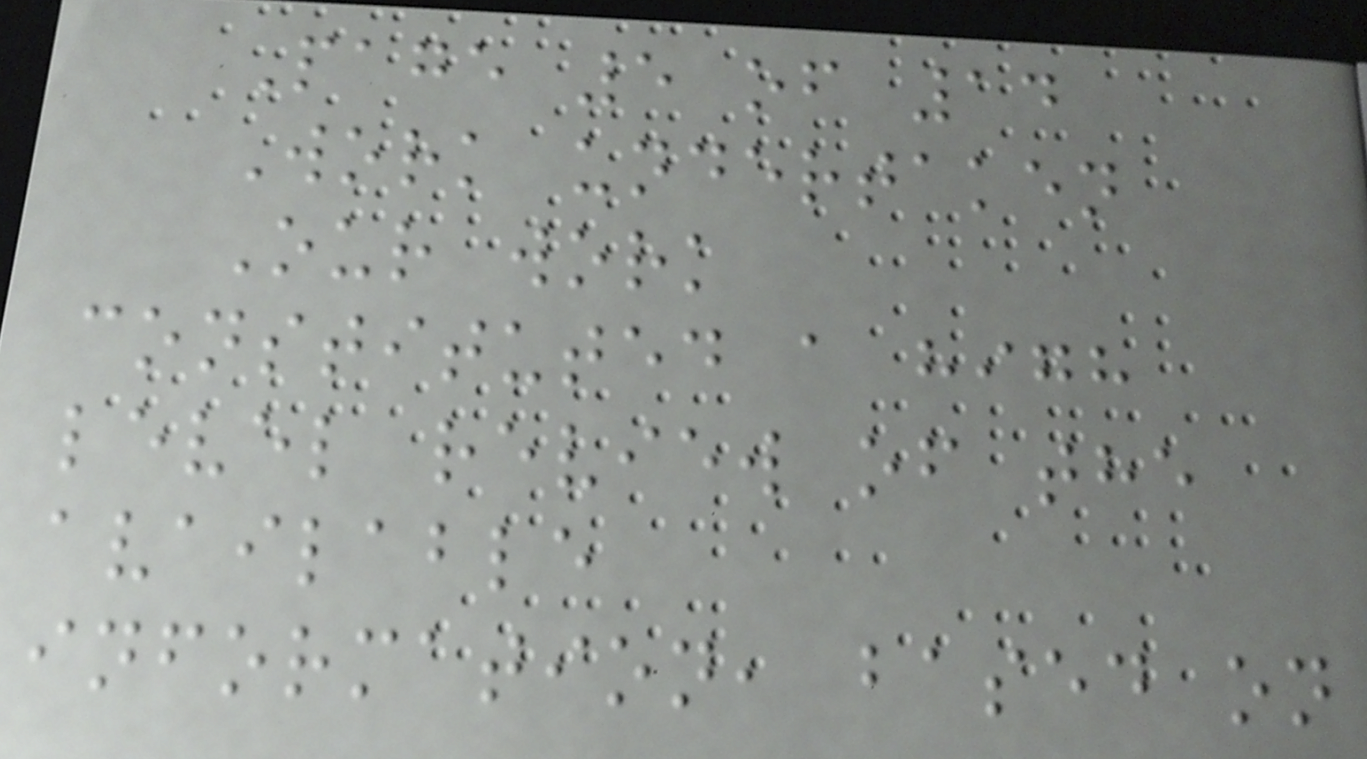Page 5 of 14
Work undertaken
Our work
constituted a high
level review of the
available
information, based on
